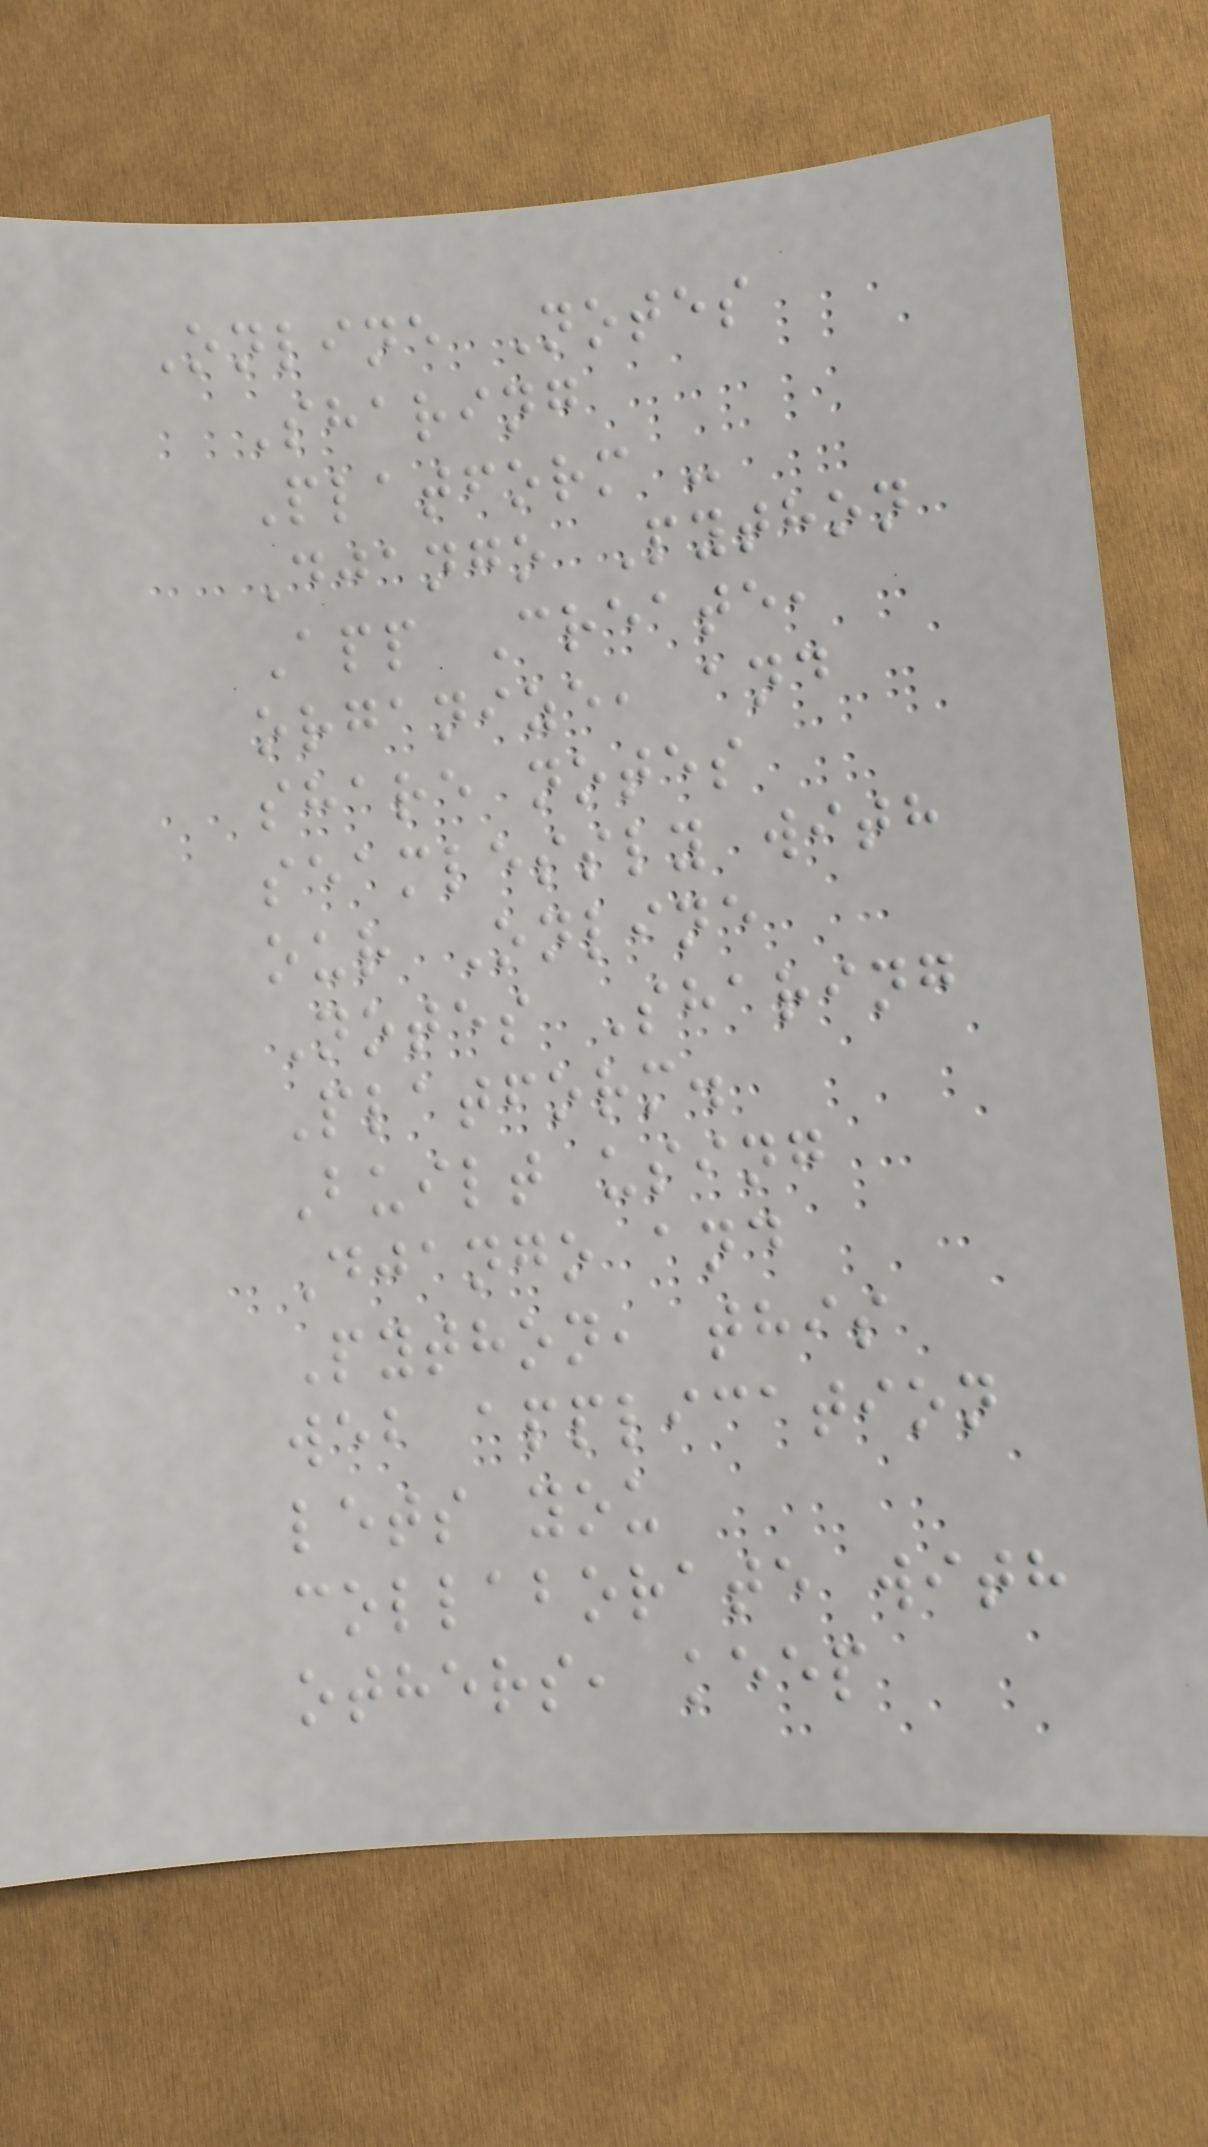Online Notes
Sharing
Platform -
Django Python
App Create,
organize, and
share notes
seamlessly with
our Online
Notes Sharing
Platform.
Built using
Django and
Python, this
web application
lets you
collaborate with
others, keep
